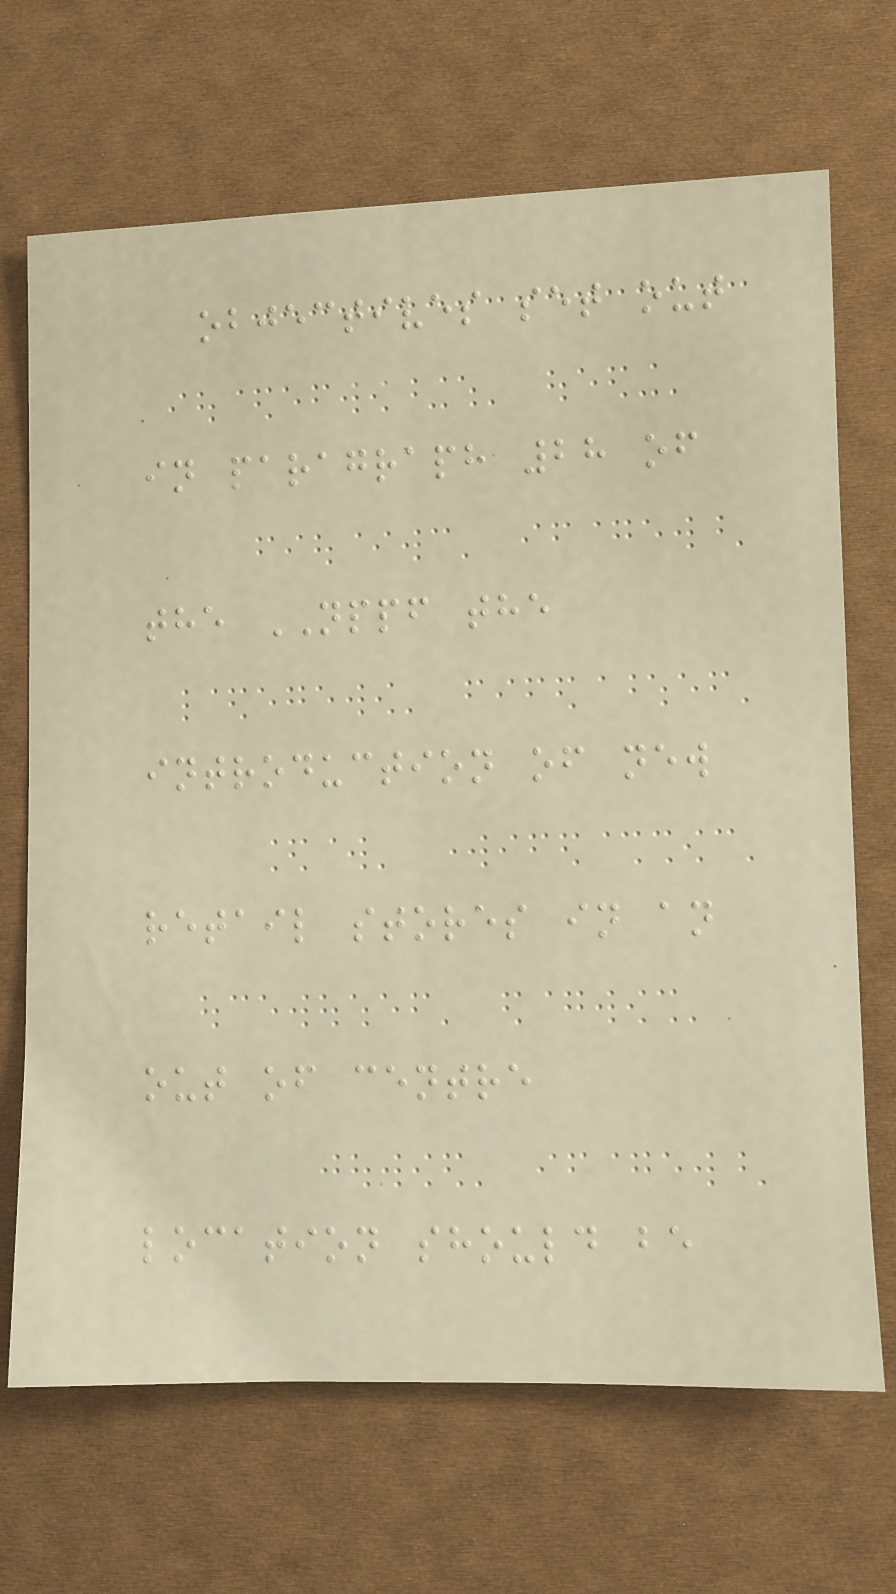objectives set out
in paragraph 28 of
the NPPF the
introduction of new
retail stores in an
out of centre
location should be
